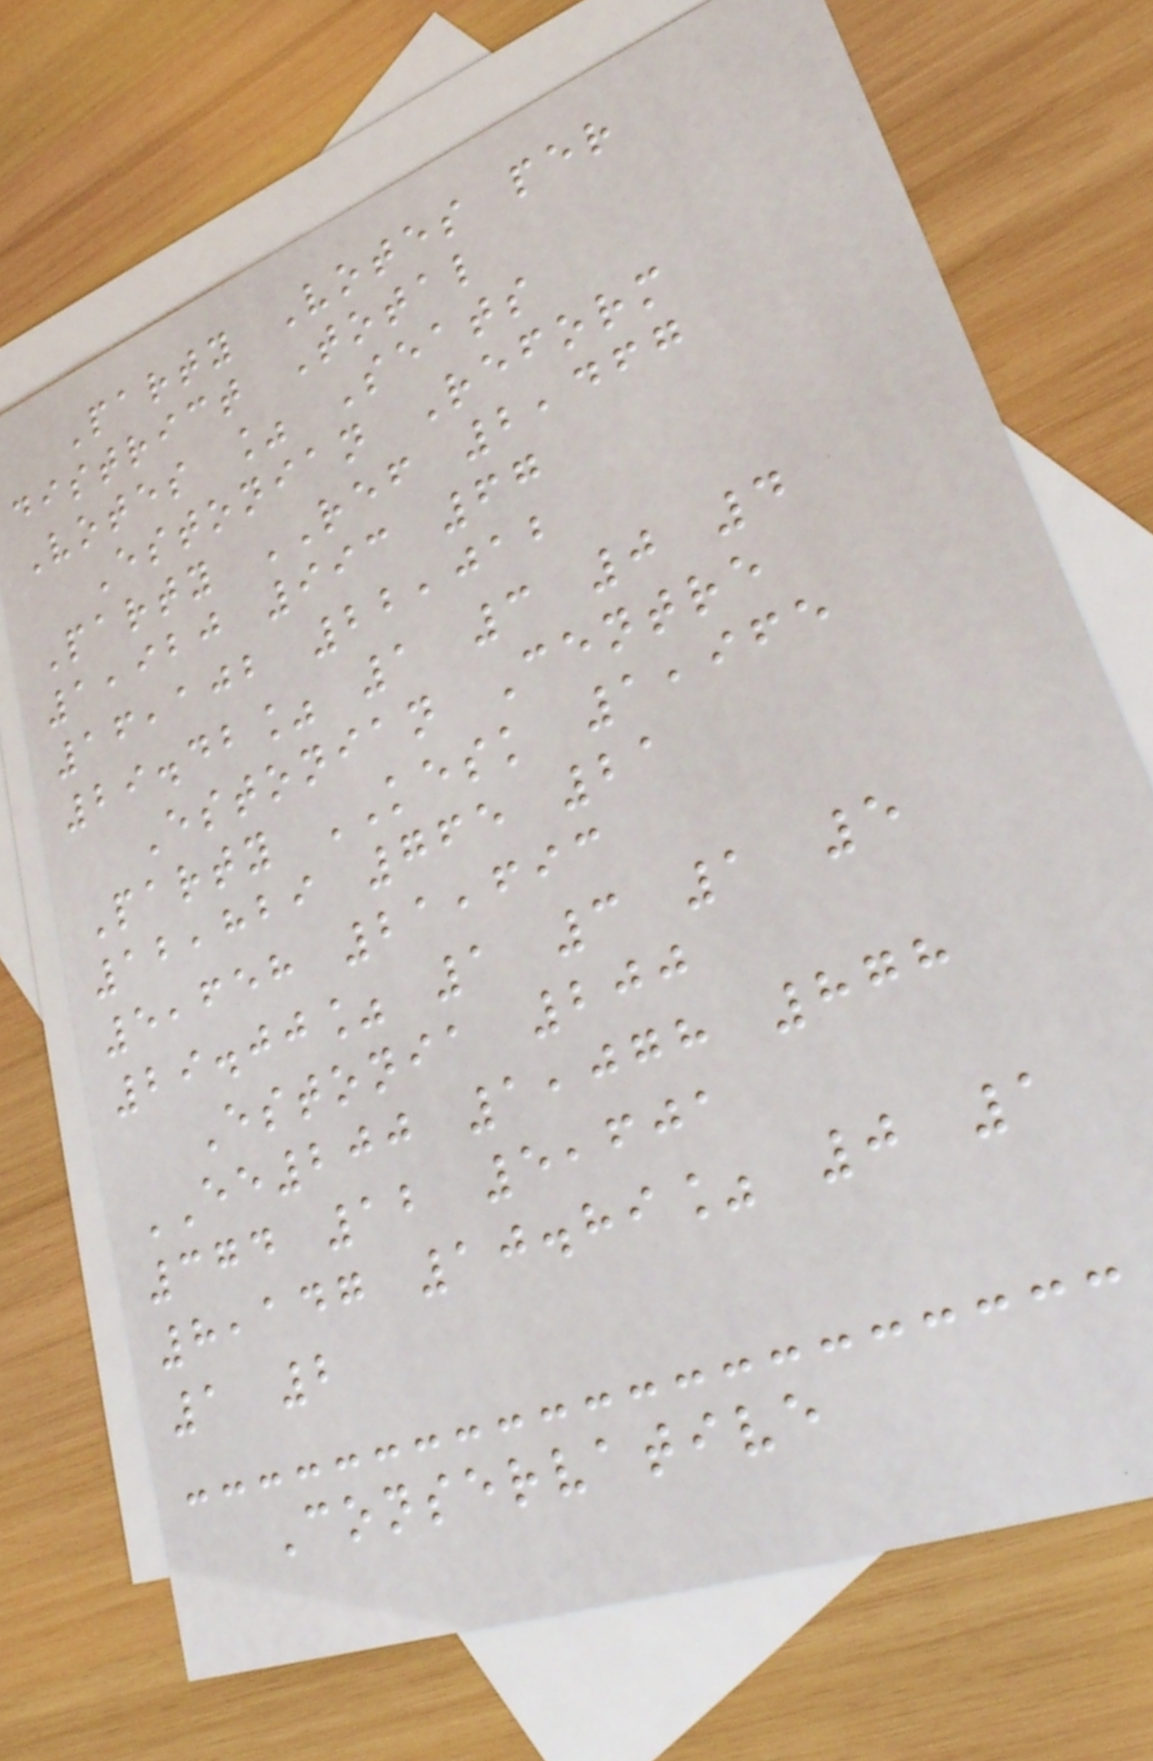Party Votes per
district Total
Votes % Seats
Estonian Reform
Party REF 2,467
1,920 993 67
16,102 22,012
29.42% 1 3 0 4
Estonian Centre
Party KESK 1,965
12,829 765 21
5,658 21,693
29.00% 1 3 1 5
Estonia 200
EE200 1,078 878
374 12 5,601
8,147 10.89% 0 1
1 2
Conservative
